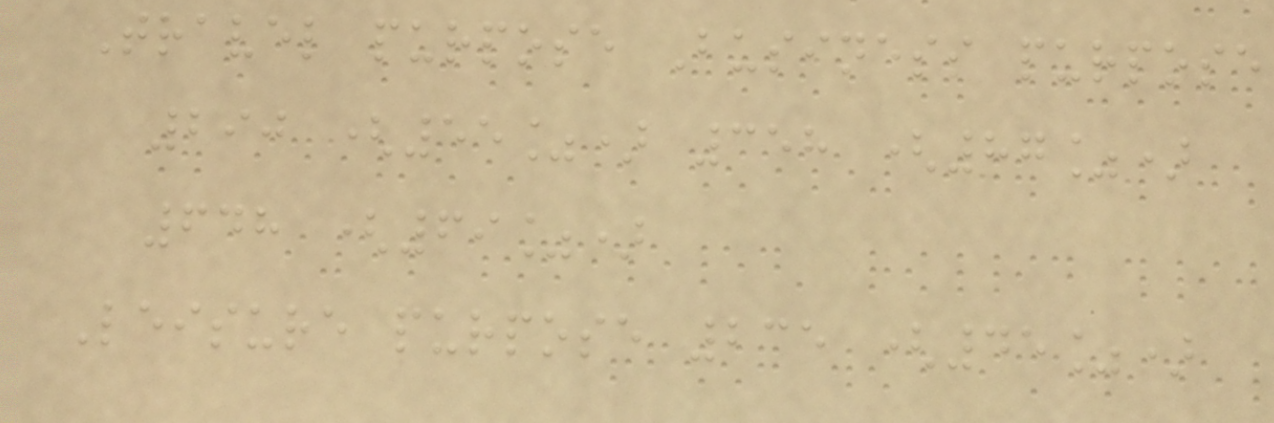Travel purpose Business purpose
290 (55%) 358 (87%)
648 (69%)
Leisure purpose 235 (45%)
